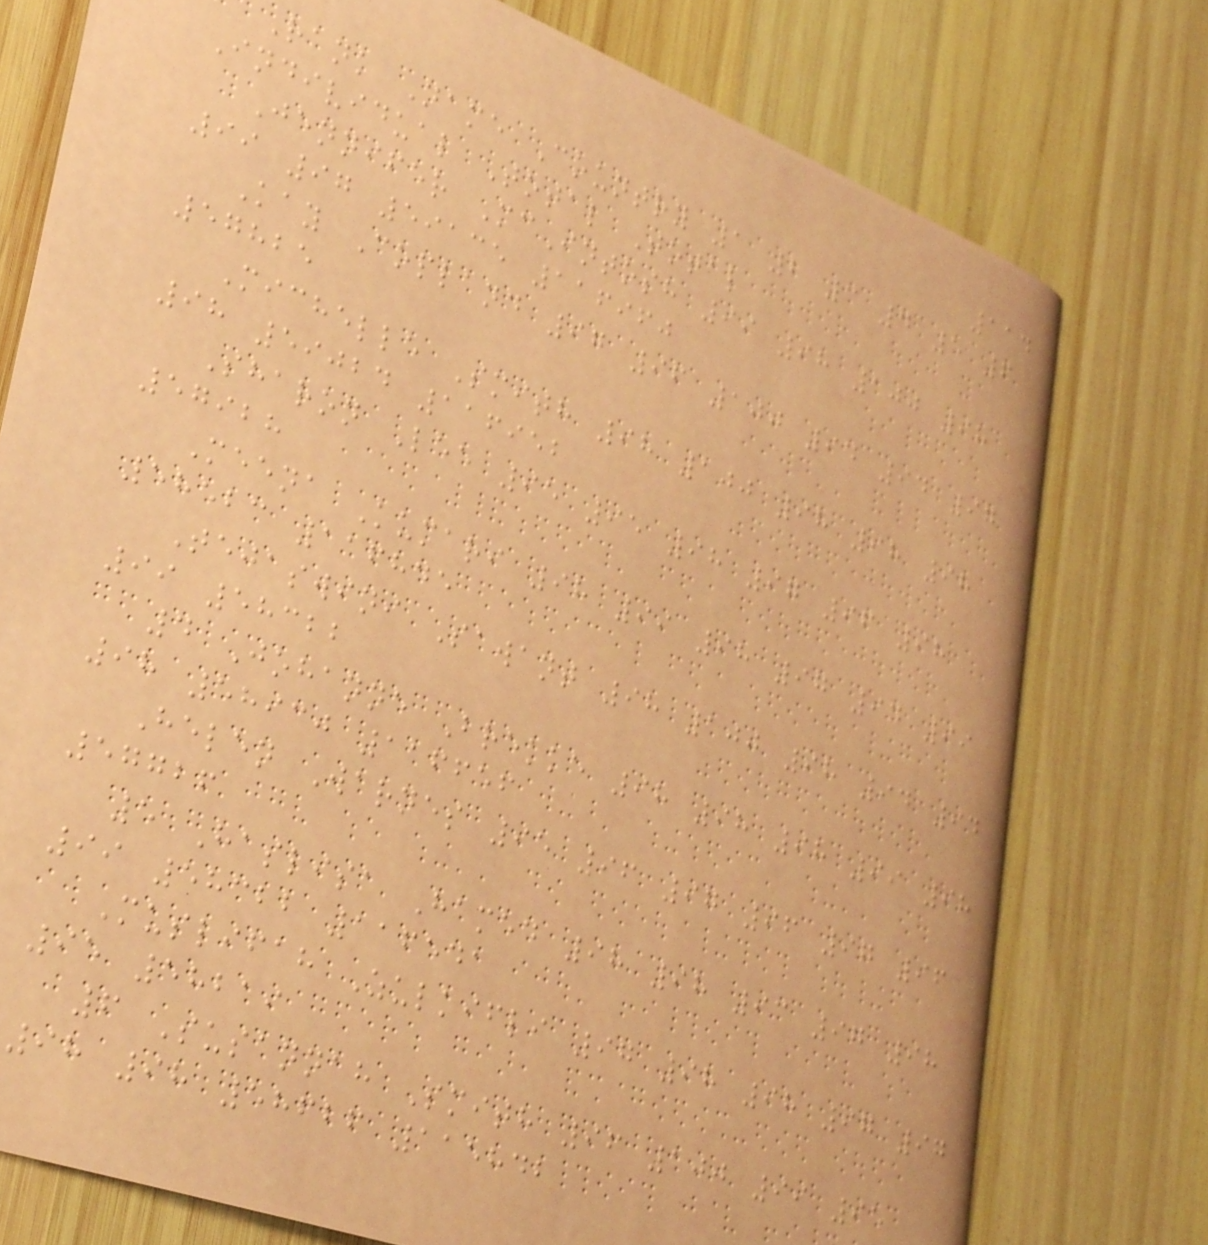114
Rank Name Country 1 2 3 4 5 6
Individual Total Total
Jennifer McIntosh 99 98 100 98
99 97 59135 116960
Kay Copland 97 96 100 94 94 97
57825
Michelle Smith 98 100 98 98 98
98 59024 116952
Sharon Lee 95 95 98 97 96 98
57928
Meena Kumari 98 99 98 97 94 99
58523 116845
Tejaswini Sawant 98 100 98 94 94
99 58322
4 Johanne Brekke 98 98 98 99 98
98 58930 116656
Helen Warnes 95 96 97 96 97 96
57726
5 Haslisa Hamed 98 98 93 97 98
99 58322 116541
Muslifah Zulkifli 97 98 98 97 97
95 58219
6 Susannah Smith 96 100 99 95
98 98 58626 115842
